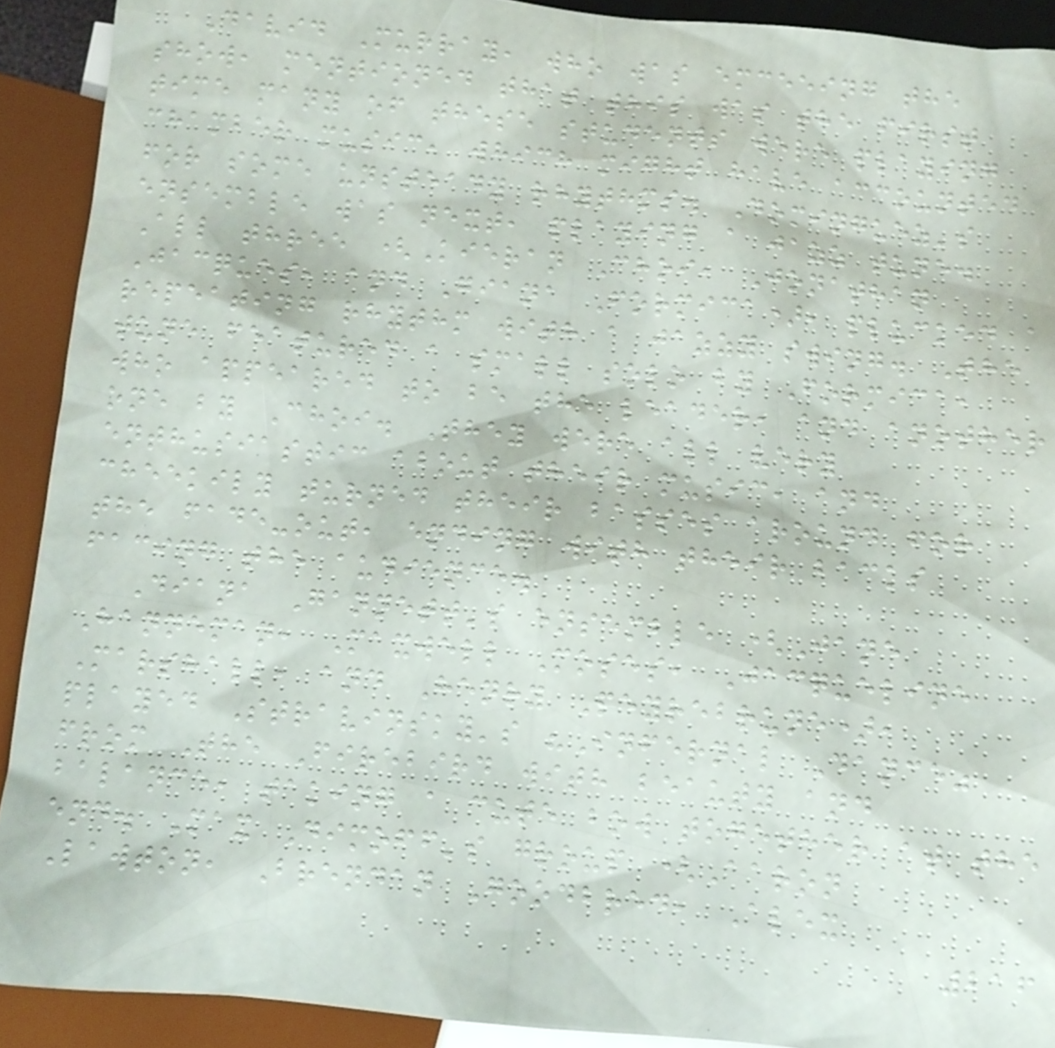David Murray, who was emceeing the
show, mentioned that this was the first
time many of these students were playing
chamber music, which might have accounted
for some unsteady rhythms. Dominguez's
ensemble was next, playing a jazz tune.
All three (Kieran Choi, Jonathan
Jacques, and Giana Formica), plucked a
repeating rhythm with a jazzy swing. The
tune featured a small solo by Formica,
who appeared to be the leader, and another
one by Choi. They were all very
enthusiastic about their music, and
cheekily turned their basses around for
the fade-out, ending with their backs
facing the audience.
Diana Gannett's ensemble (Jane
Hanneman, Maxwell Moses, Jacqueline
Marshall, and Henry Peyrebrune),
played Stravinsky's "Infernal Dance"
from The Firebird with beauty and
balance, taking a cute bow together at the
end. Max Dimoff's group (Aaron
Lawton, Brendan Goodbred, Alex
216
